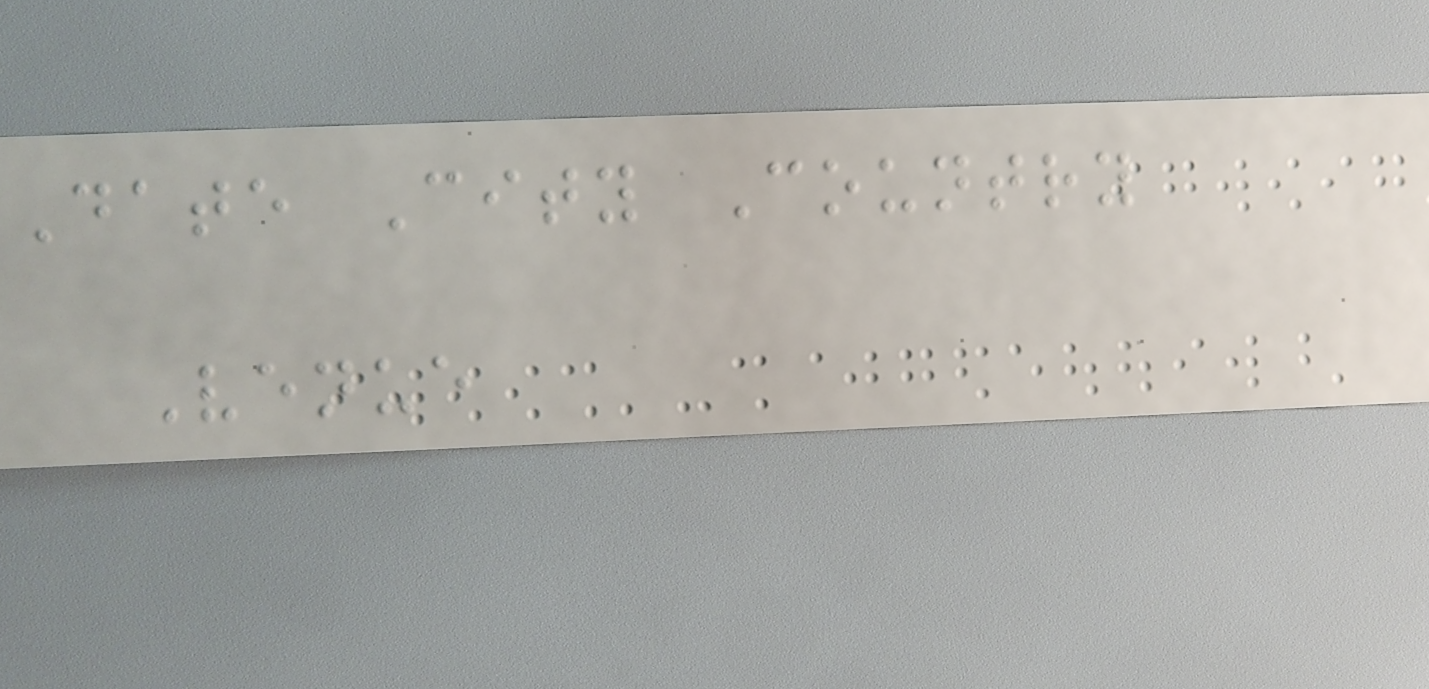Date City Country
Venue
